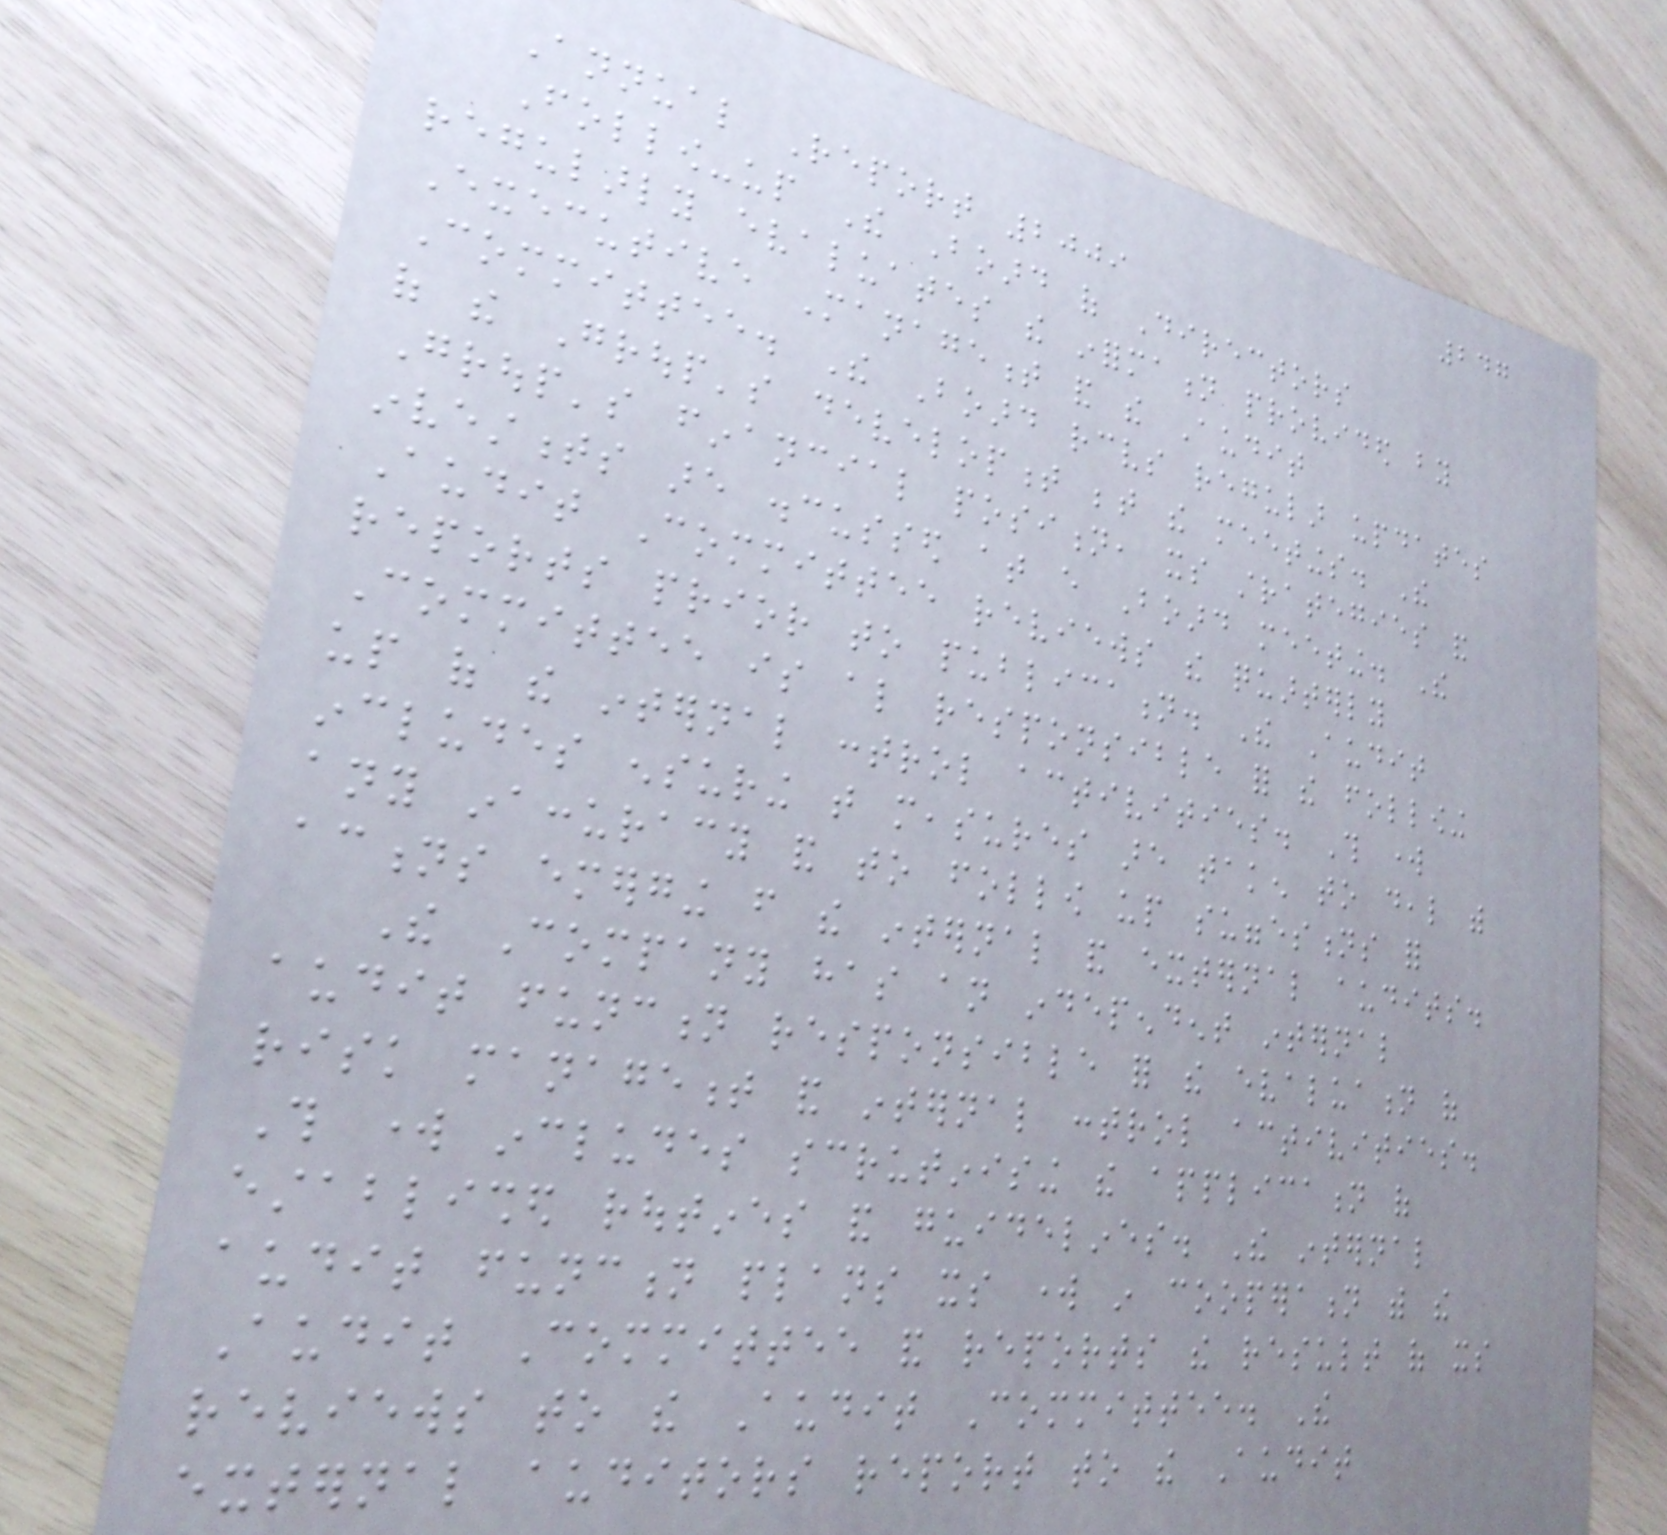247
Annual Report 2009
Follow-up The Board of Directors
regularly evaluates the information provided by
Executive Management and the Audit
Committee. The Board receives regular updates
of the Group's development between the meetings. The
Group's financial position, its strategies and
investments are discussed at every Board meeting. The
Audit Committee reviews the quarterly
reports prior to publication. The Audit
Committee is also responsible for the following
up of the internal control activities. This work
includes ensuring that measures are taken to deal with
any inaccuracy and to follow up suggestions for
actions emerging from the internal and external audits.
The Company has an independent internal
audit function responsible for the evaluation of
risk management and internal control activities.
This work includes scrutinising the application of
established routines and guidelines. The internal
audit function plans its work in cooperation with the
Audit Committee and reports the result of its
reviews to the Audit Committee. The
external auditors report to the Audit
